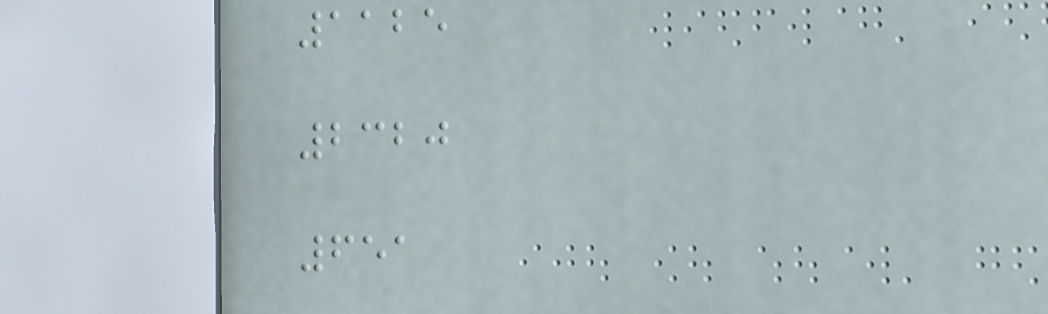1125
2320
651
